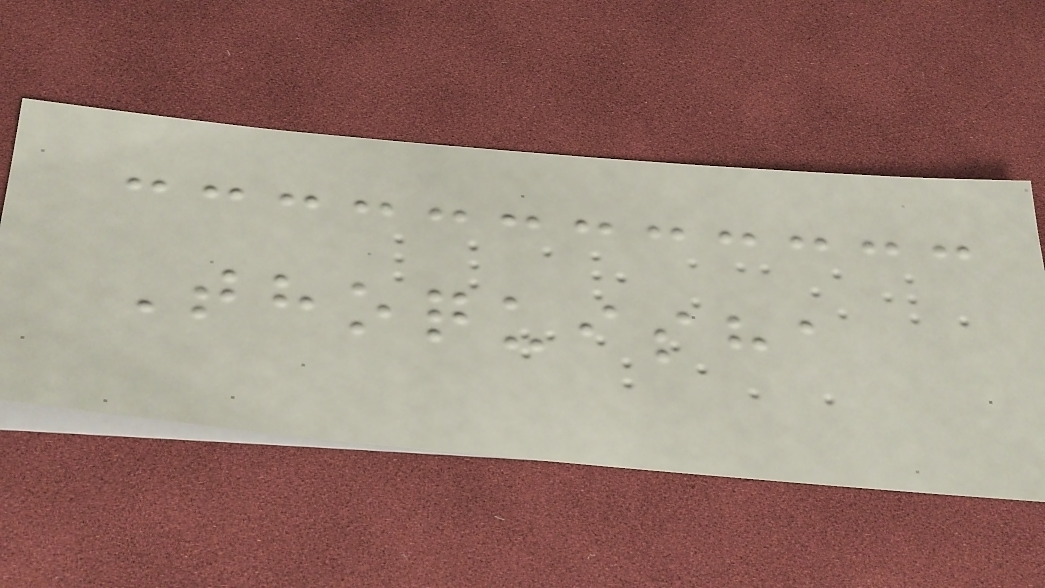Thoquisha
